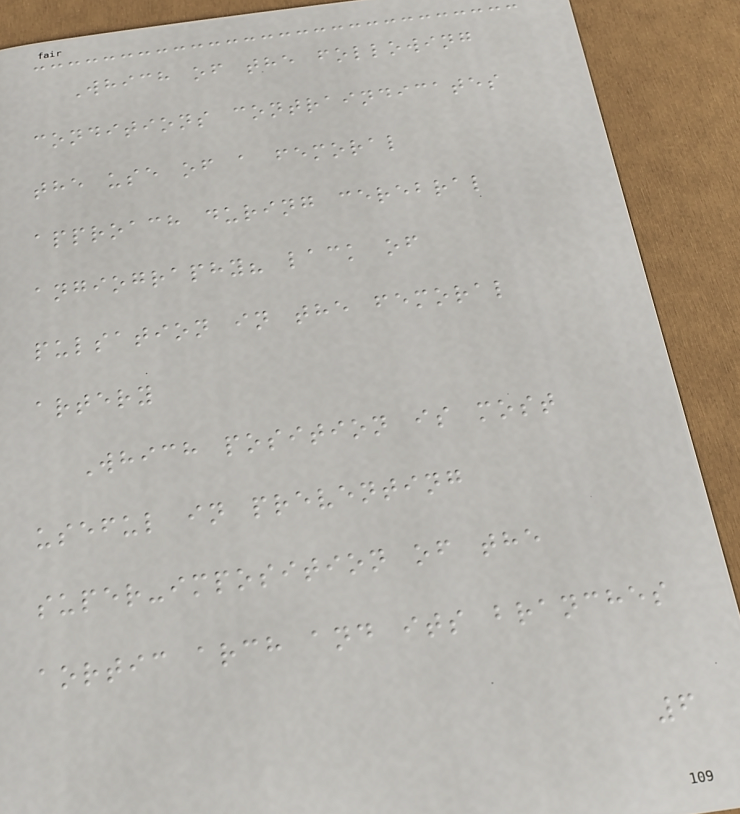Which of the following
conditions contraindicates
the use of a femoral
approach during cerebral
angiography? lack of
pulsation in the femoral
artery
Which position is most
useful in preventing
super-imposition of the
aortic arch and its branches
6
